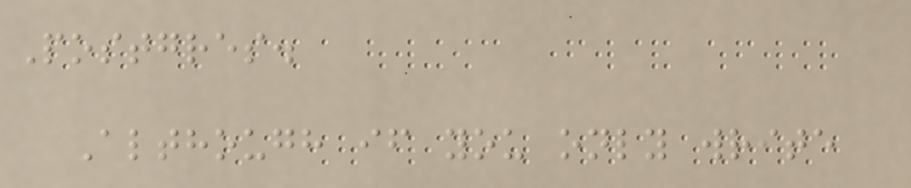Postgres.
Although if you only write
